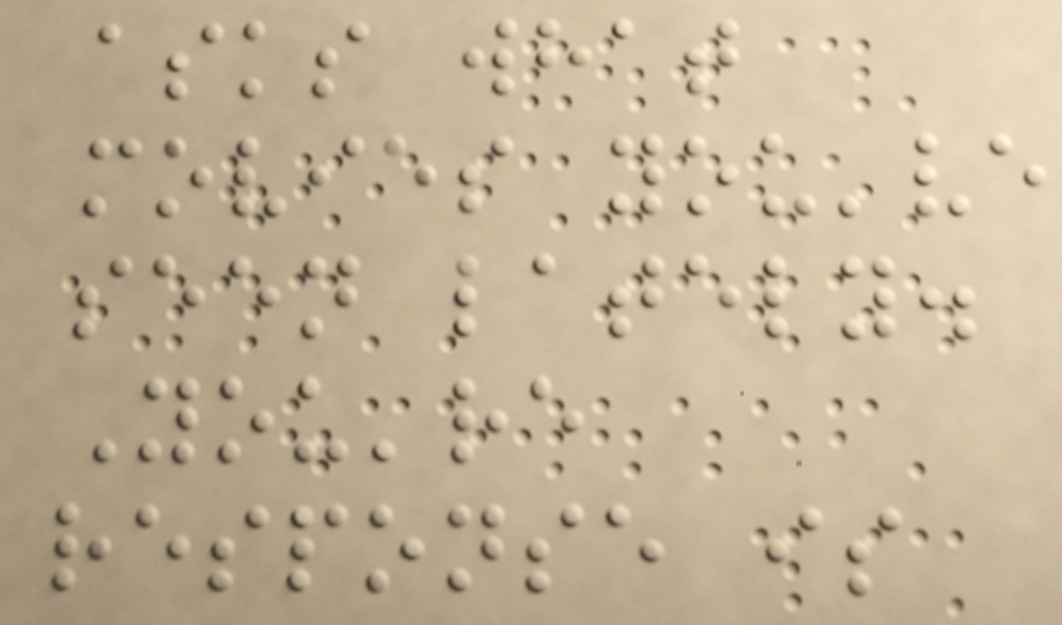asks what
movies you've
seen lately.
You're
response is
